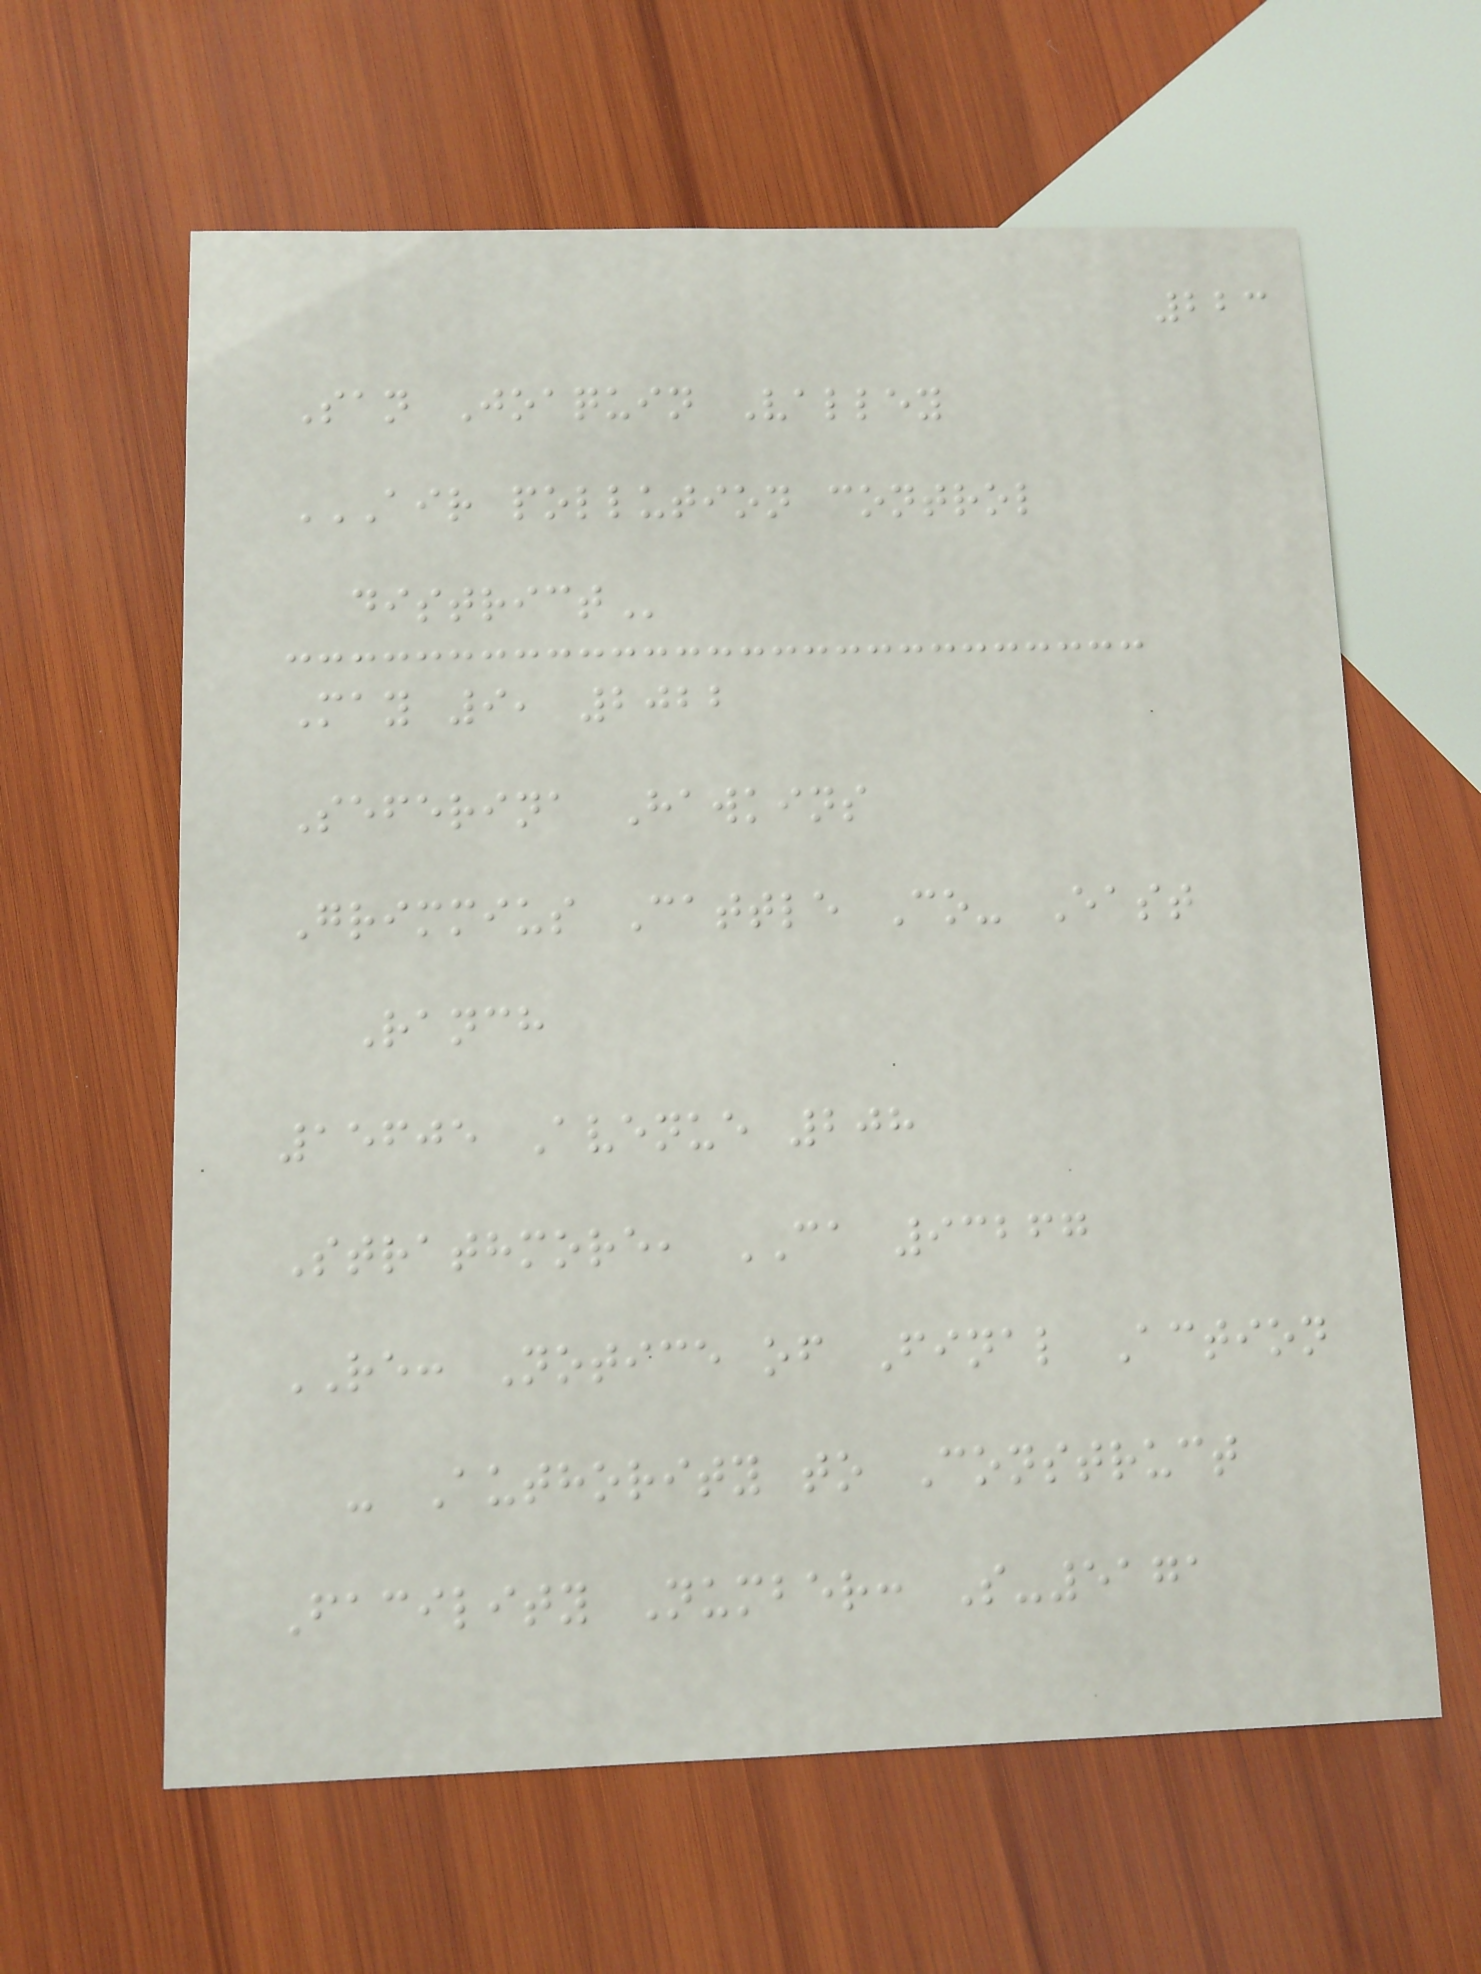223
San Joaquin Valley
AIR POLLUTION CONTROL
DISTRICT
May 9, 2022
Seferina Hawkins
Grimmius Cattle Co- East
Ranch
15605 Avenue 208
Strathmore, CA 93267
RE: Notice of Final Action
- Authority to Construct
Facility Number: S-5171
